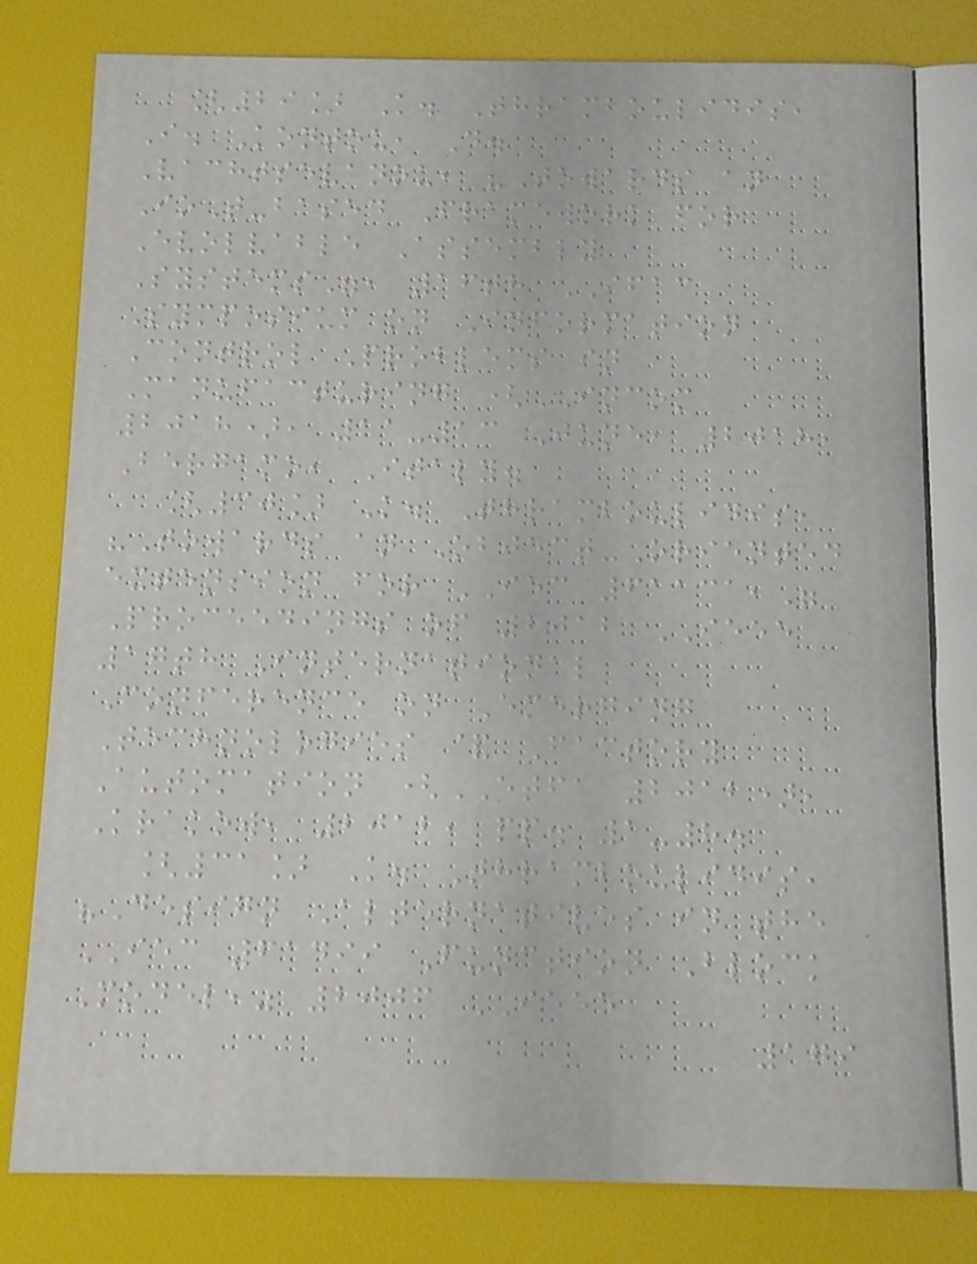[29] K. Thramboulidis,
I. Kontou, D.
Vachtsevanou, "Towards an
IoT-based Framework for
Evolvable Assembly
Systems", 16th IFAC
Symposium on Information
Control Problems in
Manufacturing (INCOM
2018), 11-13 June, 2018,
Bergamo, Italy.
[30] K. Thramboulidis,
"Towards an Object-Oriented
extension for IEC 61131,"
Proceedings of 2012 IEEE
17th International
Conference on Emerging
Technologies & Factory
Automation (ETFA 2012),
Krakow, 2012, pp. 1-8.
[31] K. Thramboulidis,
"Design Alternatives in the
IEC 61499 Function Block
Model," 2006 IEEE
179
